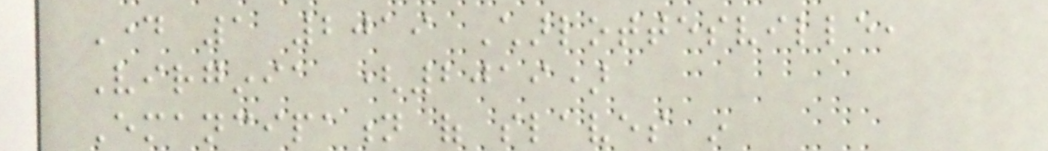Day 1 2019 Charlottesville,
Virginia (2019)
Emancipation of slaves in
